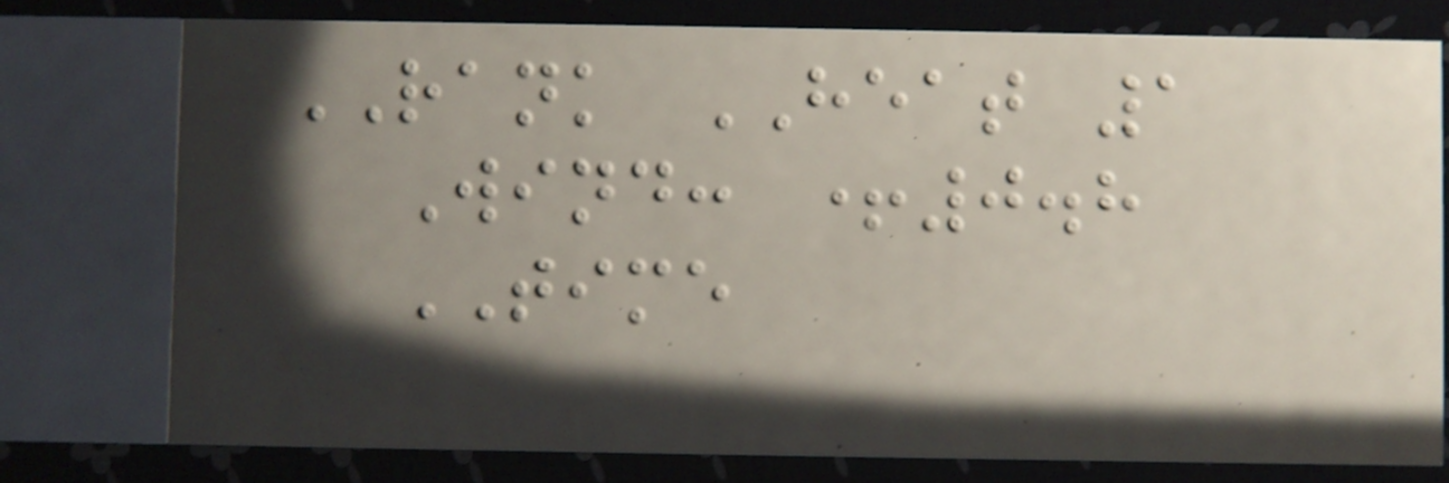RANK HEAT 1
Wind: +0.8
TIME
